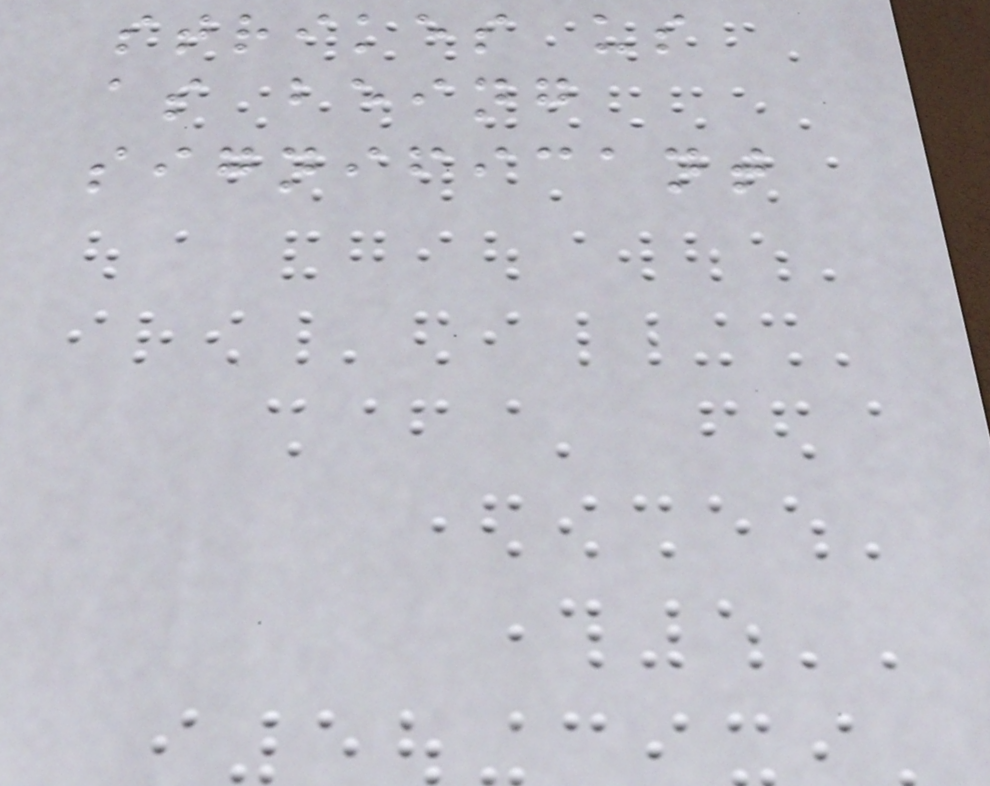strikes us
as being
significant
